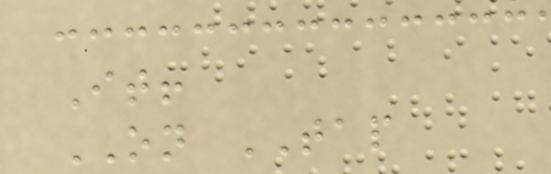It!
ON TAP
